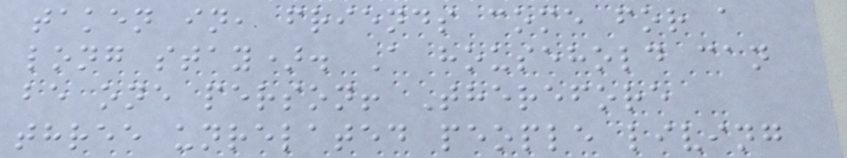taken in, friends come for a
long stay). A household can
be one person! Therefore
three unrelated people living
